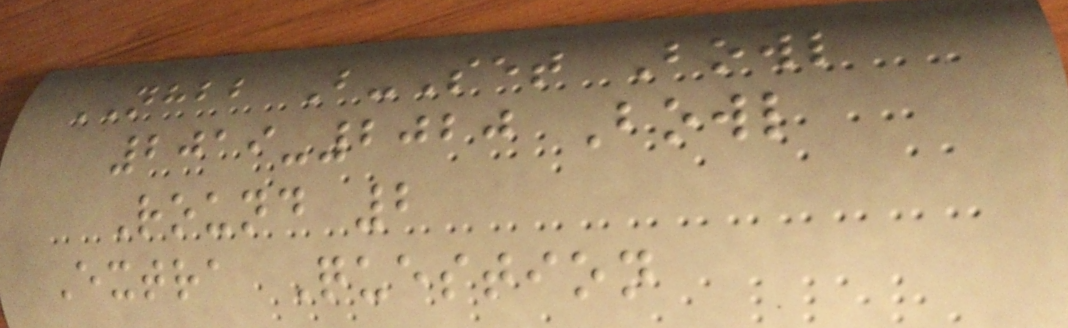NHBB B-Set Bowl
2019-2020 Bowl
Round 2
Extra Question
